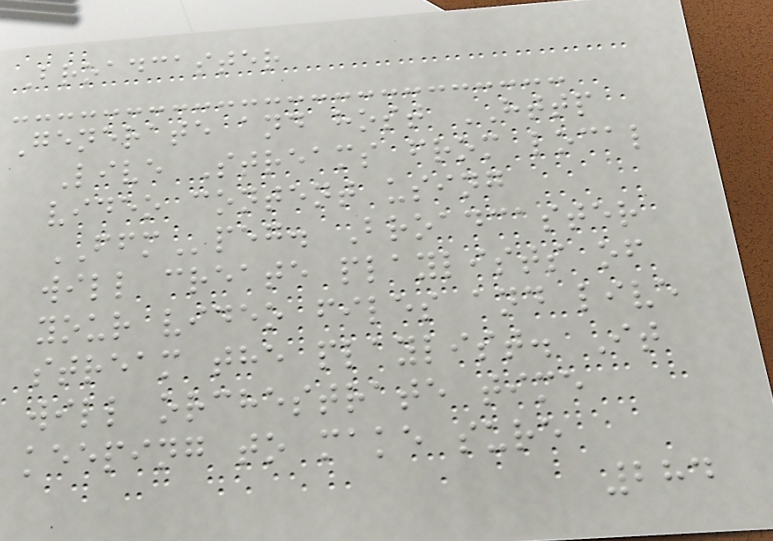Broadcaster
Generate and host HTTP
Live Streams from local
video content using
FFMpeg. Broadcaster
will create playlists of
your video files and live
stream the playlist. It
will orchestrate time
keeping to make sure
284
